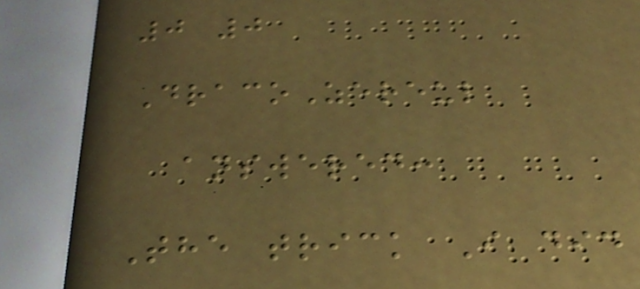0 0
DracoZereul
answered:
The trick I did
